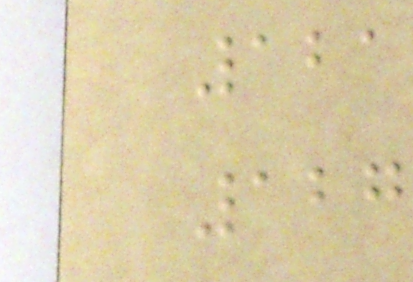121
127
